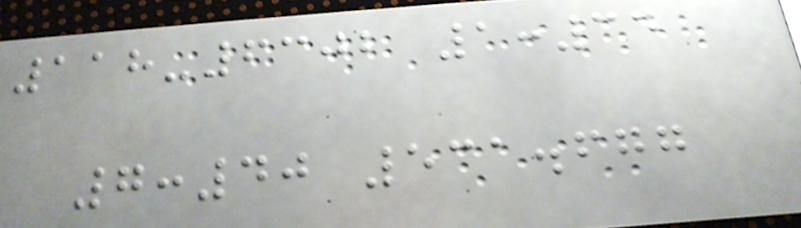118-6302 1:34
7:40 531.677
